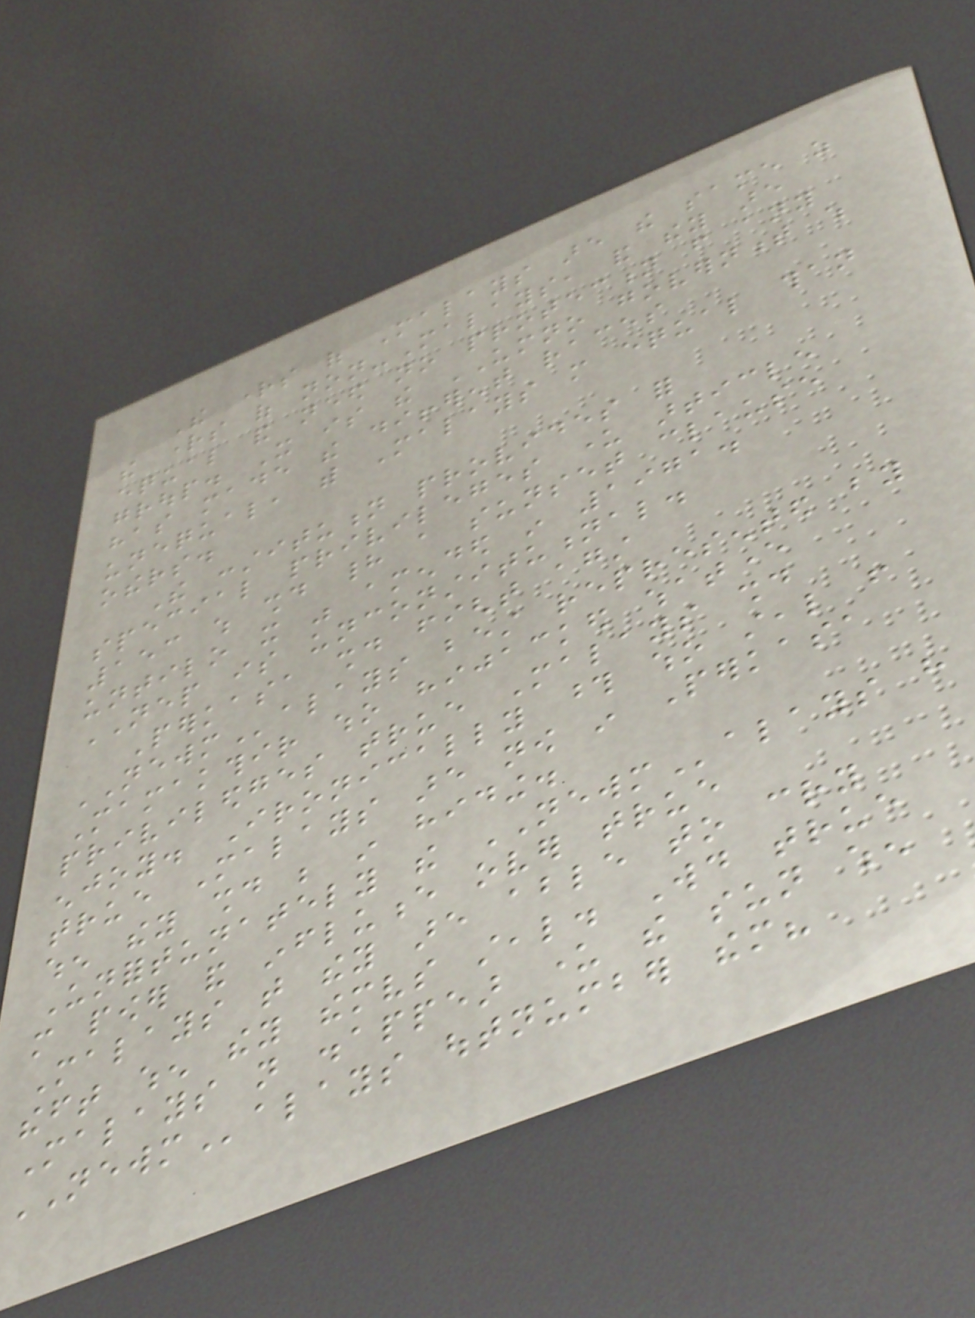The rights of Malays are the same as
the rights of non-Malays, and they are
equal and need no protection from any
group. It is the UMNO government which
has made the different races
unequal, with Malays more equal than
others.
The constitution provides for
special privileges under article
153 which should had a sunset clause
untilo it was amended in 1971.
NEP is unconstitutional.
Perkasa should fight against
NEWMalays best represented by
Mamakthir who hijacked whatever
priviledges true Malays should
enjoy. Ironically those who steal from
true Malays are now in Perkasa
when they should be in hiding.
Unfortunately the NEWMalays have
more power and influence over true
Malays that they are able to cry
theft when they themselves steal. Would true
Malays not disappear under the sun when
NEWMalays outnumber them?
